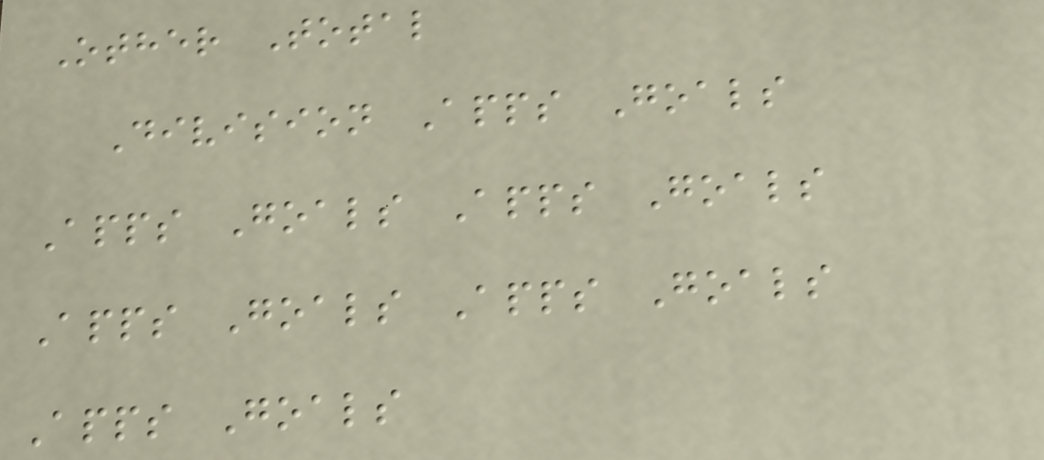Other Total
Division Apps Goals
Apps Goals Apps Goals
Apps Goals Apps Goals
Apps Goals
